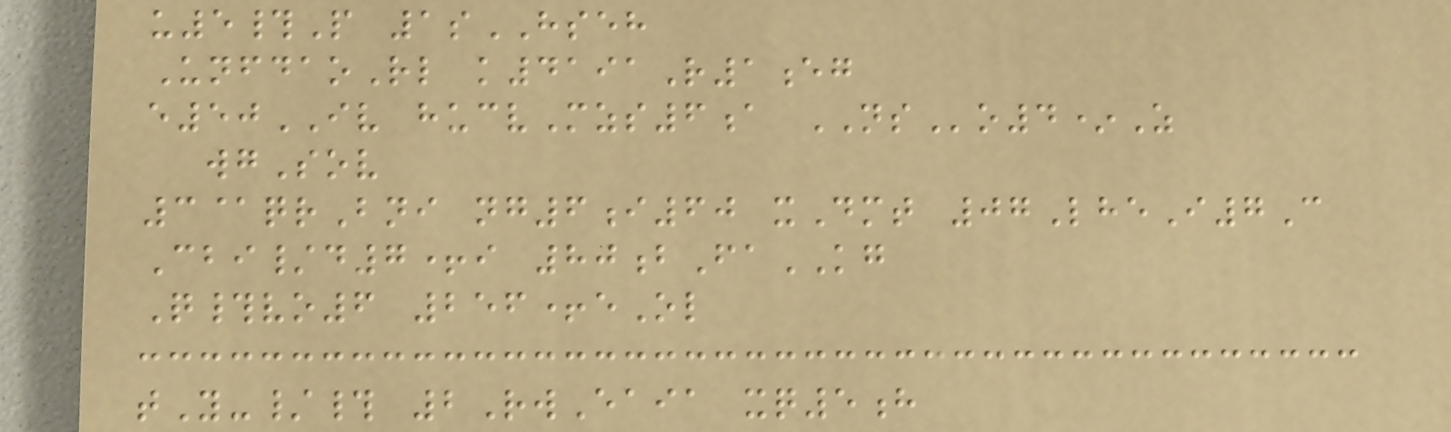u5#P 1sHSEH
UnfdaoRl k4191R1eg
e50IV hucvMzs6a NSo4*Z
wgSov
3@qrBni ng6i60 xDmt 07LheI7C
Cbi/d7+i 80bFaKG
Q#vo6 256+eOl
tY-/# 2RwEaia xq5h
